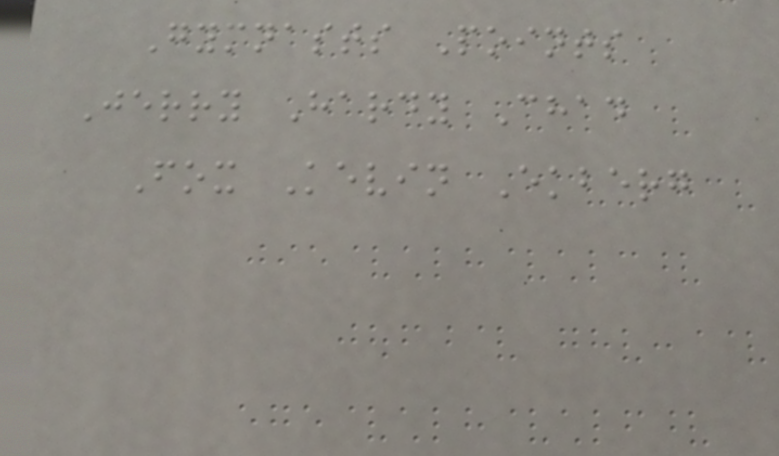Gymnasts Points
Jerry Hardy Chad
Fox Kevin Ekberg
